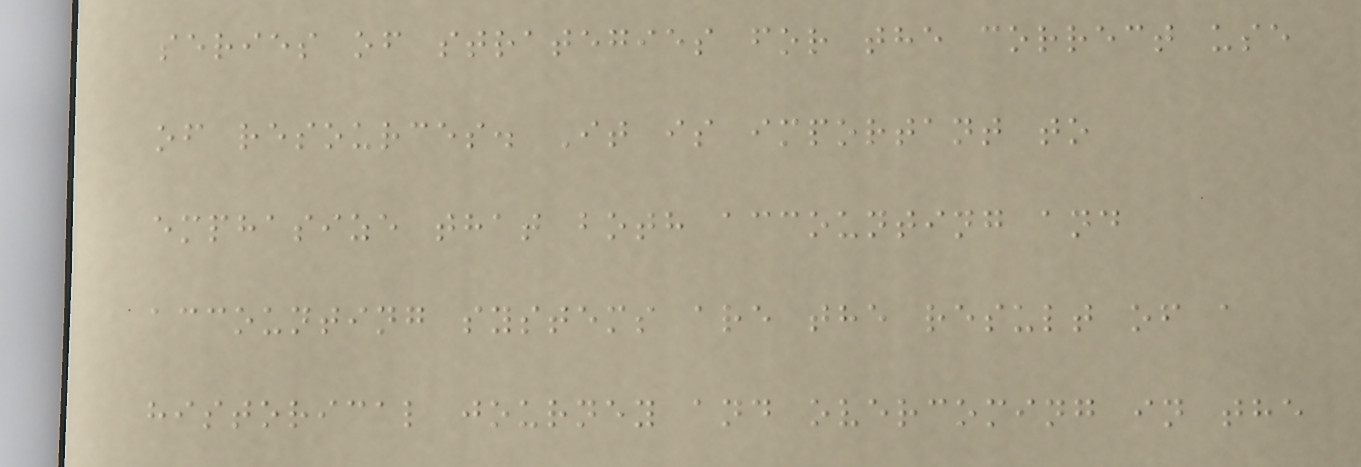series of strategies for the correct use
of resources. It is important to
emphasize that both accounting and
accounting systems are the result of a
historical journey and overcoming in the
